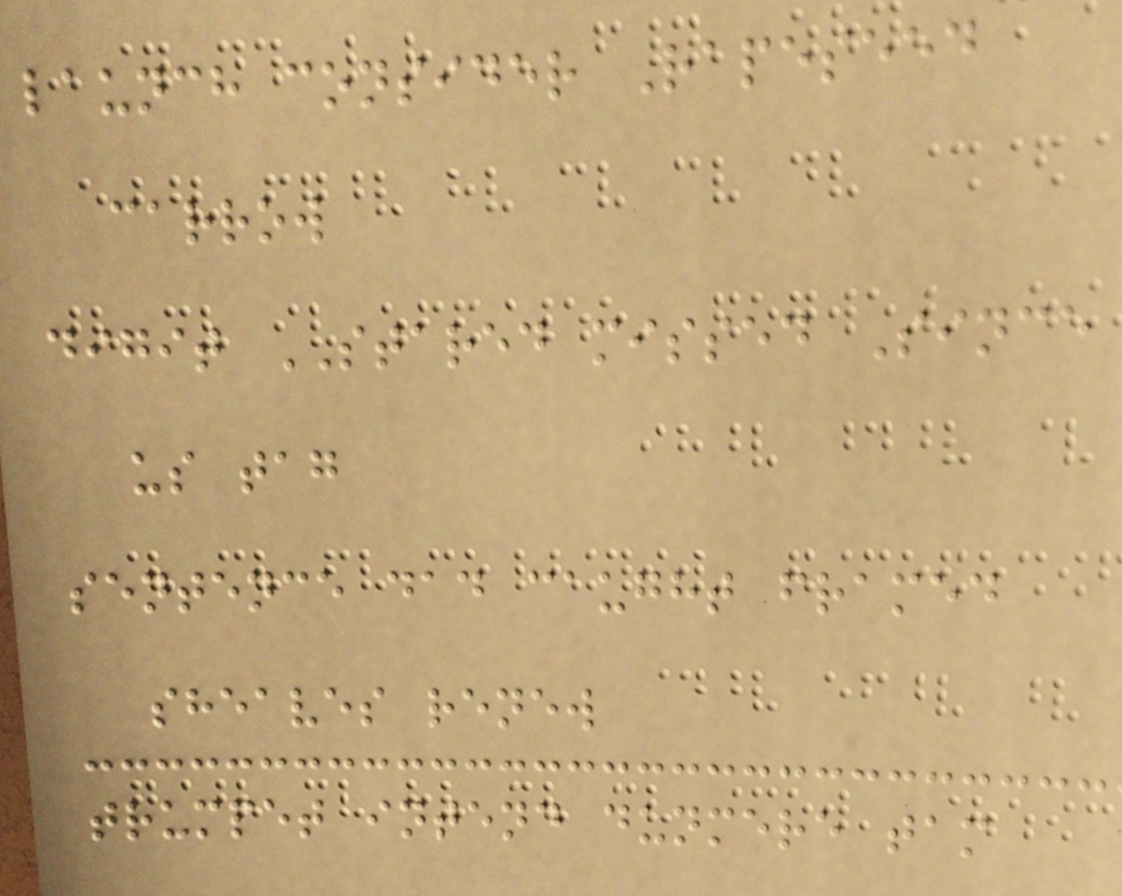launch consider Rapeseed
carrow
digit STARED missed Since
us tag
sentence dad caught framed
sheaves renew
trumpet intend dunmere tam
